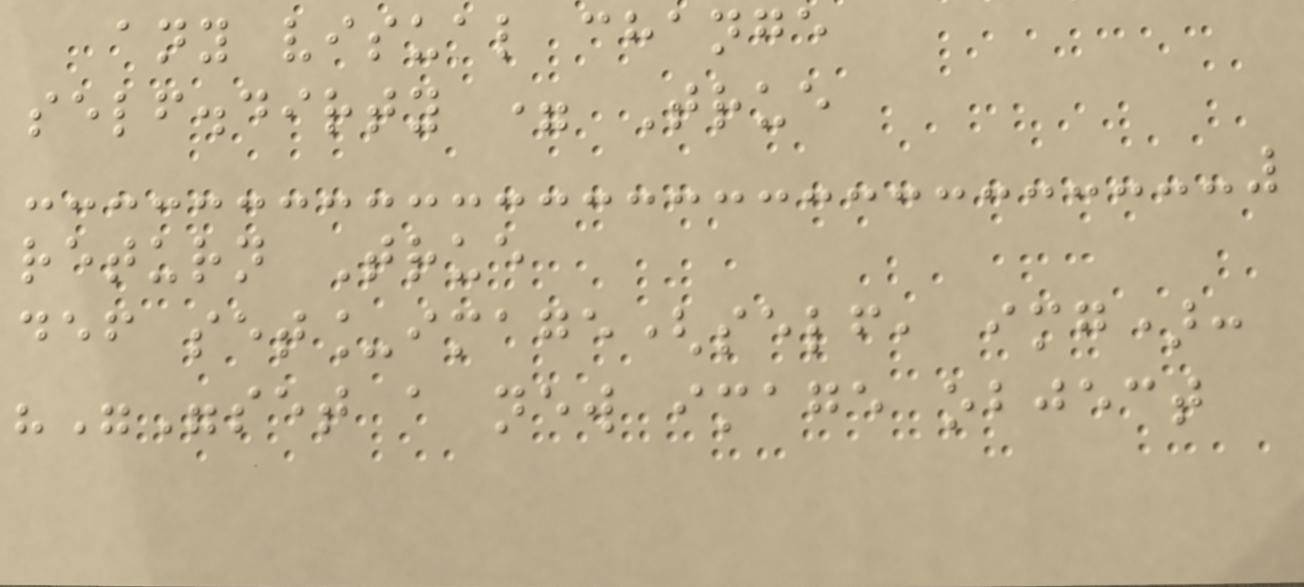any visual change
self.dirty = True
return True
def set_image(self, img):
"""set a new image object
